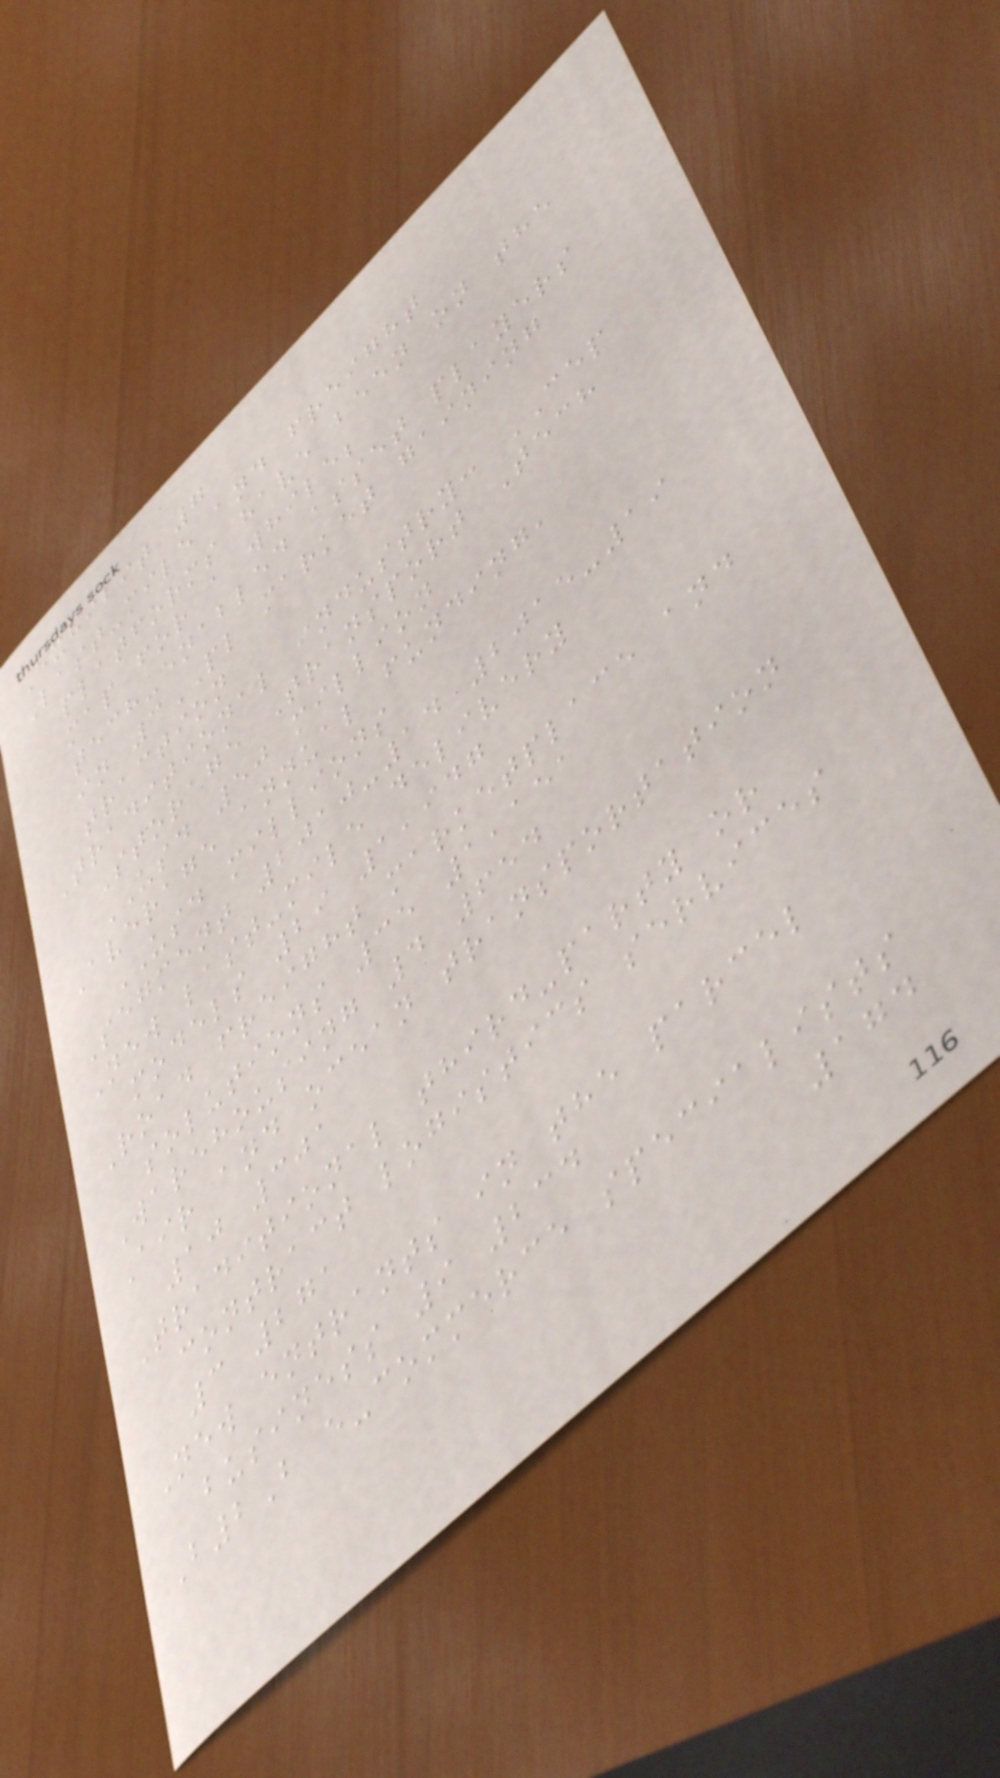Exhibit 7
Last-mile and freight
platforms have been on the
map for a while;
tech-enabled asset players
in 3PL market gaining
traction
Traditional industry: CEP
Storage Transport Tech
USD 50 million
Average annual funding,
USD millions
Segment 2010-14 2015-19
New last-mile delivery
models 29 1,947
Road freight marketplace and
solutions 35 1,151
Warehousing 4 654
Air and ocean transportation
10 301
Traditional third-party or
contract logistics services
3 271
New entrants in the parcel
business 9 234
B2B e-commerce specialists
174
